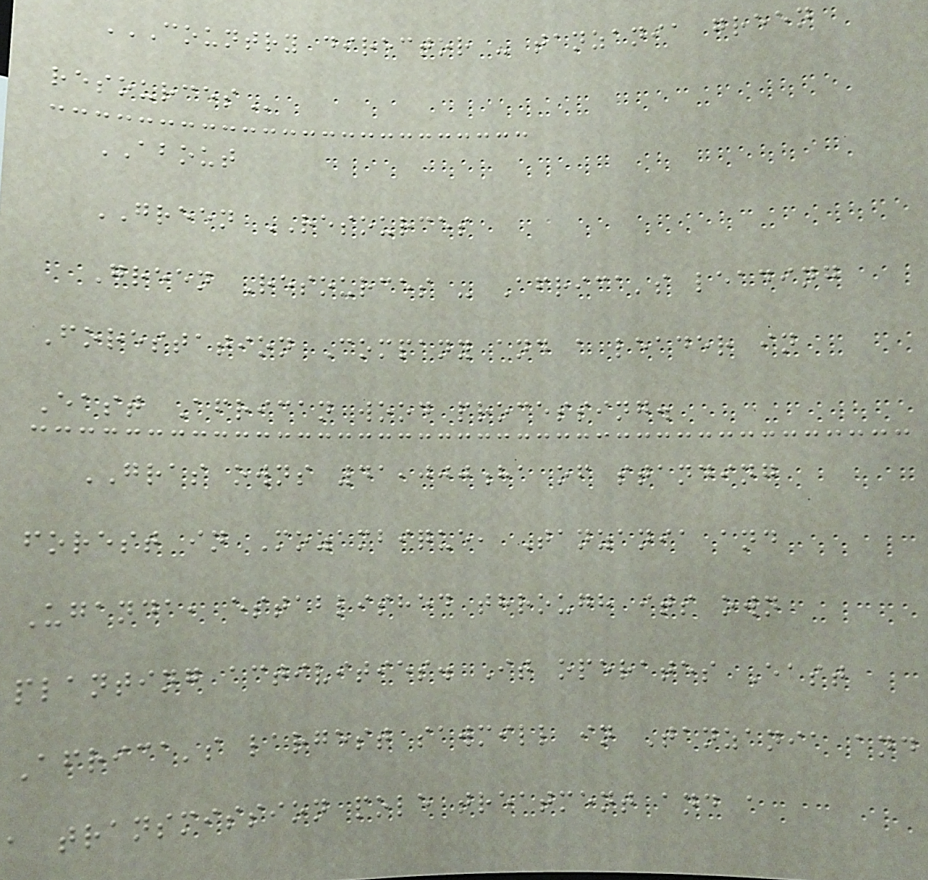COUNTRY DIRECTOR - TANZANIA GREEN
RESOURCES
ABOUT
GREEN RESOURCES
Green Resources - Africa's leading
Forestation Company and a leader in
East African wood processing.
GRAS owns 41,000ha of standing
forest in Mozambique, Tanzania and
Uganda, established through its own
planting activities. It operates East
Africa's largest sawmill in Tanzania and
a transmission pole treatment and a
